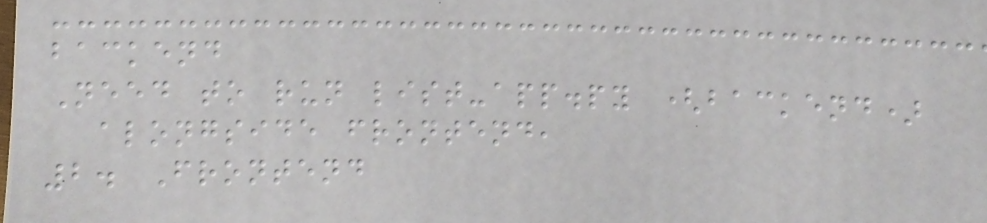backend
Need to run list-app.py (backend)
alongside frontend,
2. Frontend
